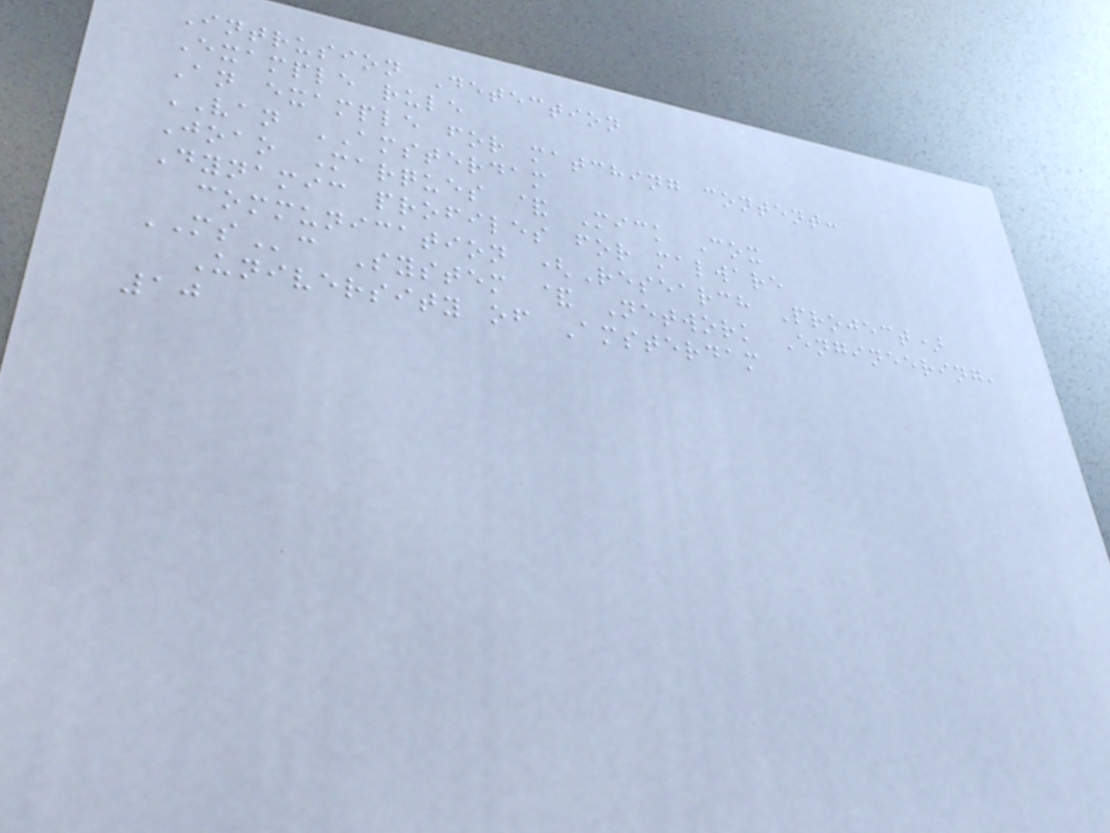Intrusion Detection
Example rule
An example for matching content:
VAN AMSTERDAM
Joao Marques & Mick Cox
Dynamic profiles for malware
communication (Research Project)
MSc System & Network Engineering,
University of Amsterdam
10
